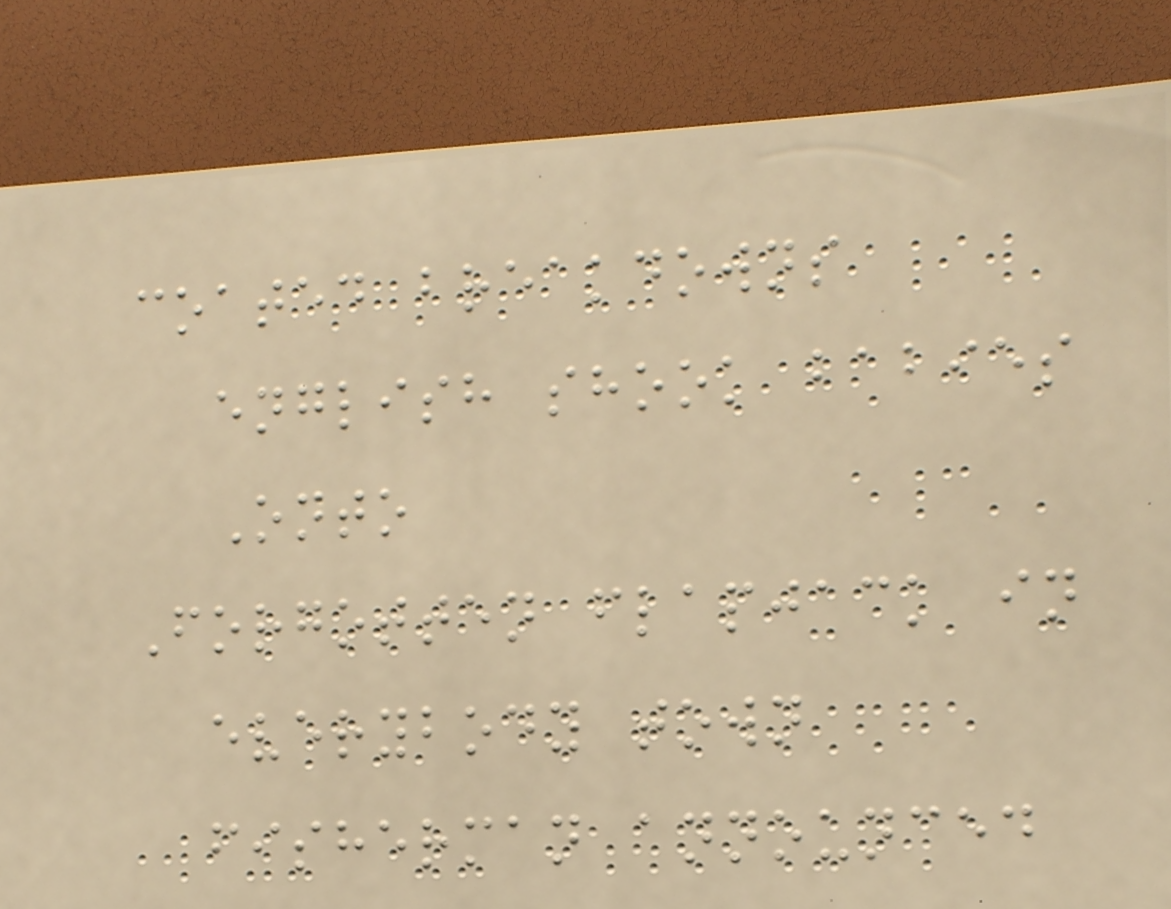coated breakdowns
english shook babies
Onto
Forgotten flapjack in
everybody town
fisherman announced
